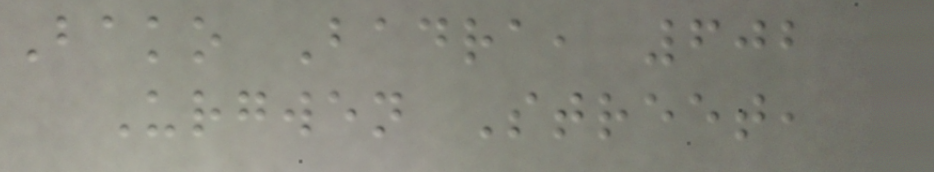Bako Badra, 602
Urgwen Street,
